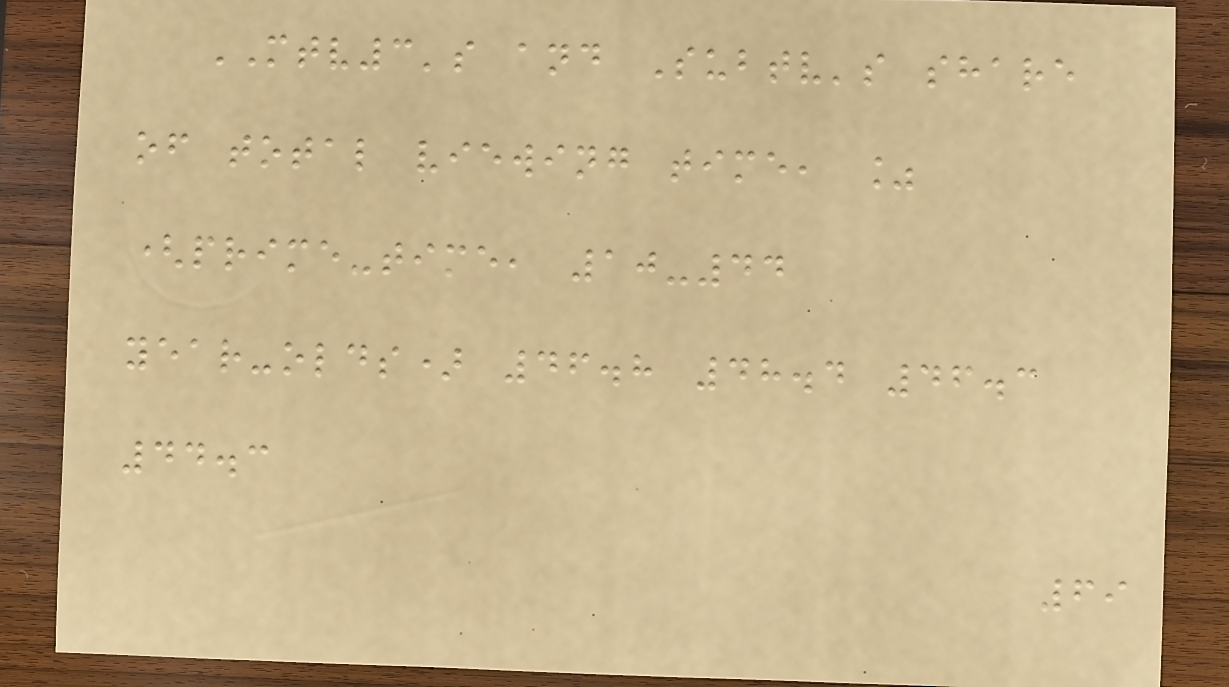MTV3's and Subtv's share
of total viewing time, %
(prime-time, 10-44
year-olds) 46.8 48.4 46.3
44.3
69
